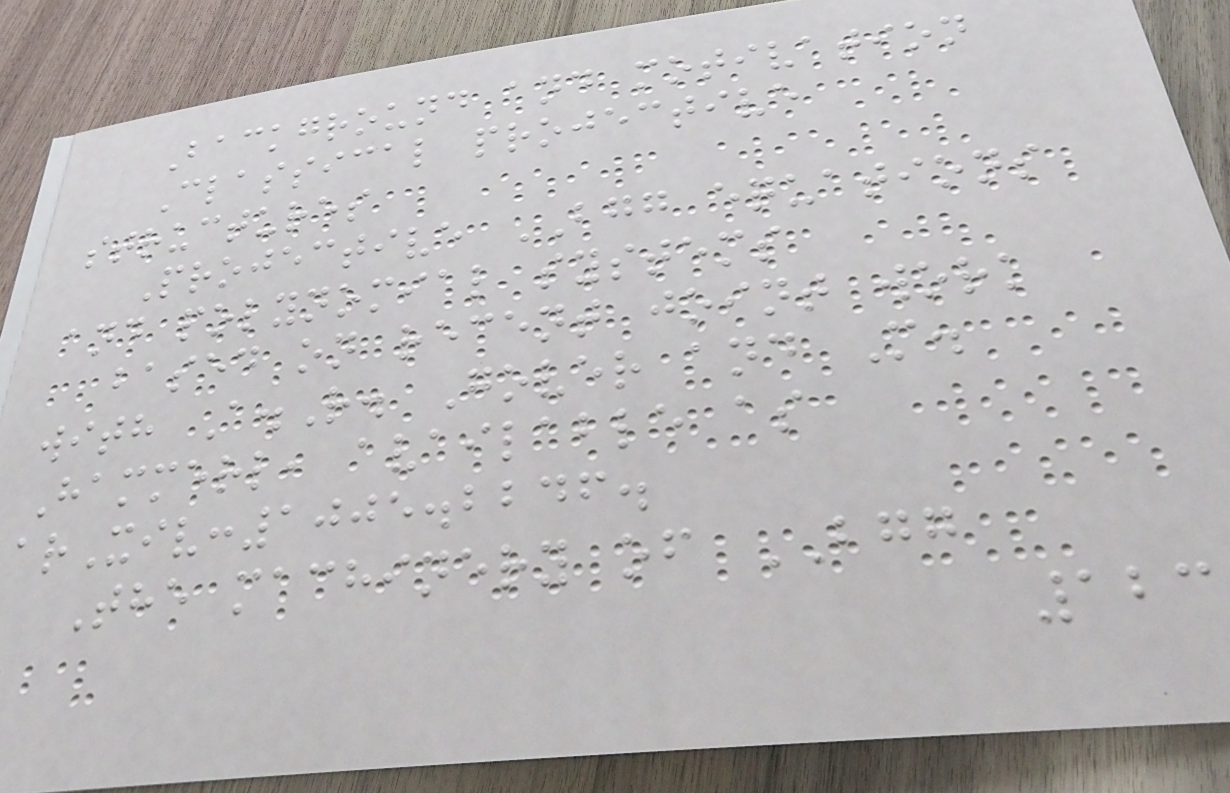Background and motivation
Classical projective
structures
Projective BGG equations
and polynomial systems
based on recent joint work
with A.R. Gover and M.
Hammerl, available as
arXiv:1005.2246.
The machinery of BGG
123
